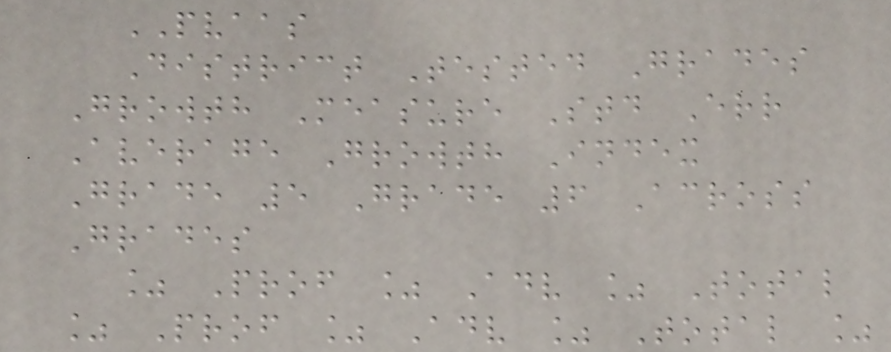PVAAS
District Tested Grades
Growth Measure Std Err
Average Growth Index
Grade 5 Grade 6 Across
Grades
% Prof % Adv % Total
% Prof % Adv % Total %
